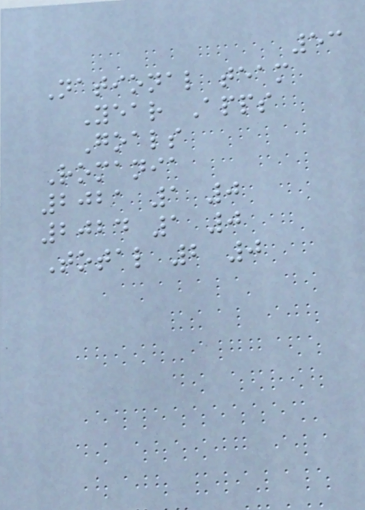53
National team
Year Apps
Goals
Romania
2021 1 0
2024 1 0
Total 2 0
